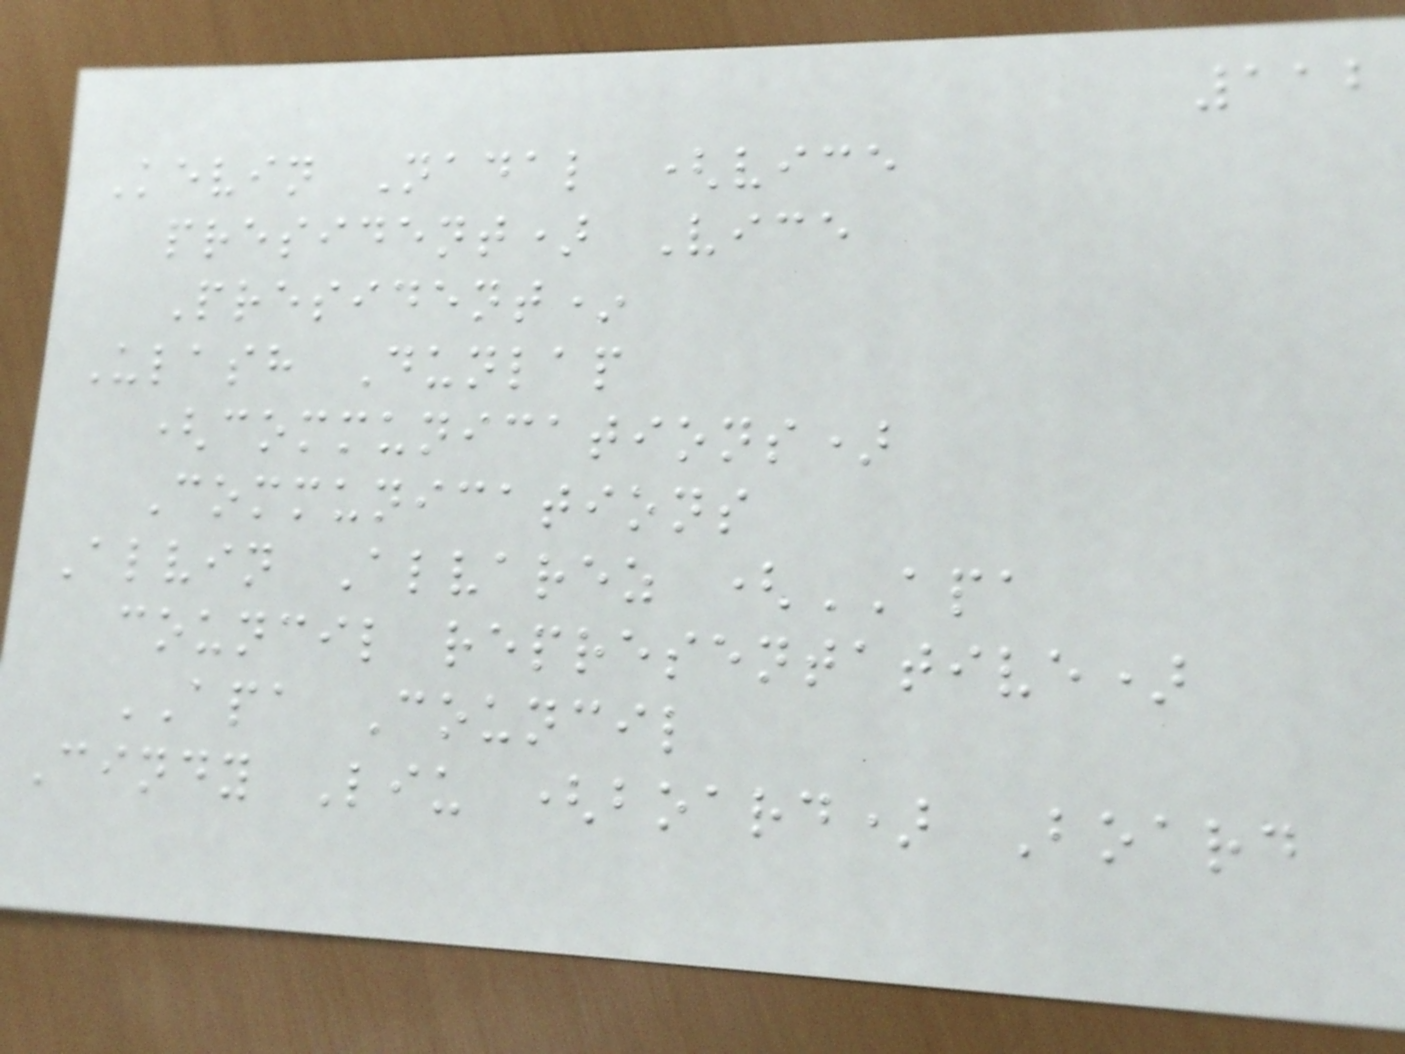112
Kevin Nadal (vice
president) Vice
President*
Ulash Dunlap
(communications)
Communications
Alvin Alvarez (APA
council representative)
APA Council
Cindy Liu (board) Board
